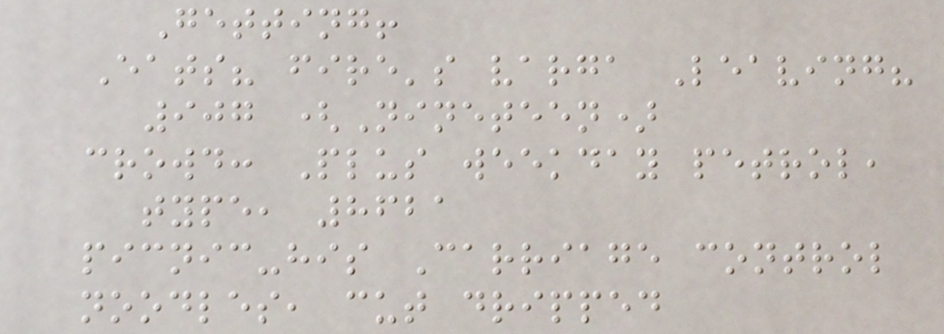Getting!
Eats? fire's varga Leaving?
907 (Nineteen)
crowd: Plus weekday petrol,
type, 8621
picnic-his Carriage control
noodles, cut dripped
